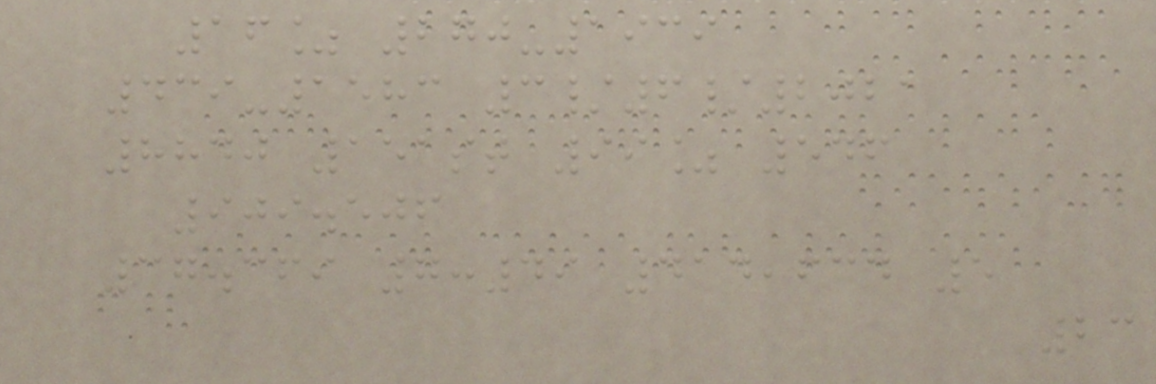16% 270-1939
439-1583 3/6/2021
8840 151st 99% 546
909.506
37.369 7:49 414,634 5
23
